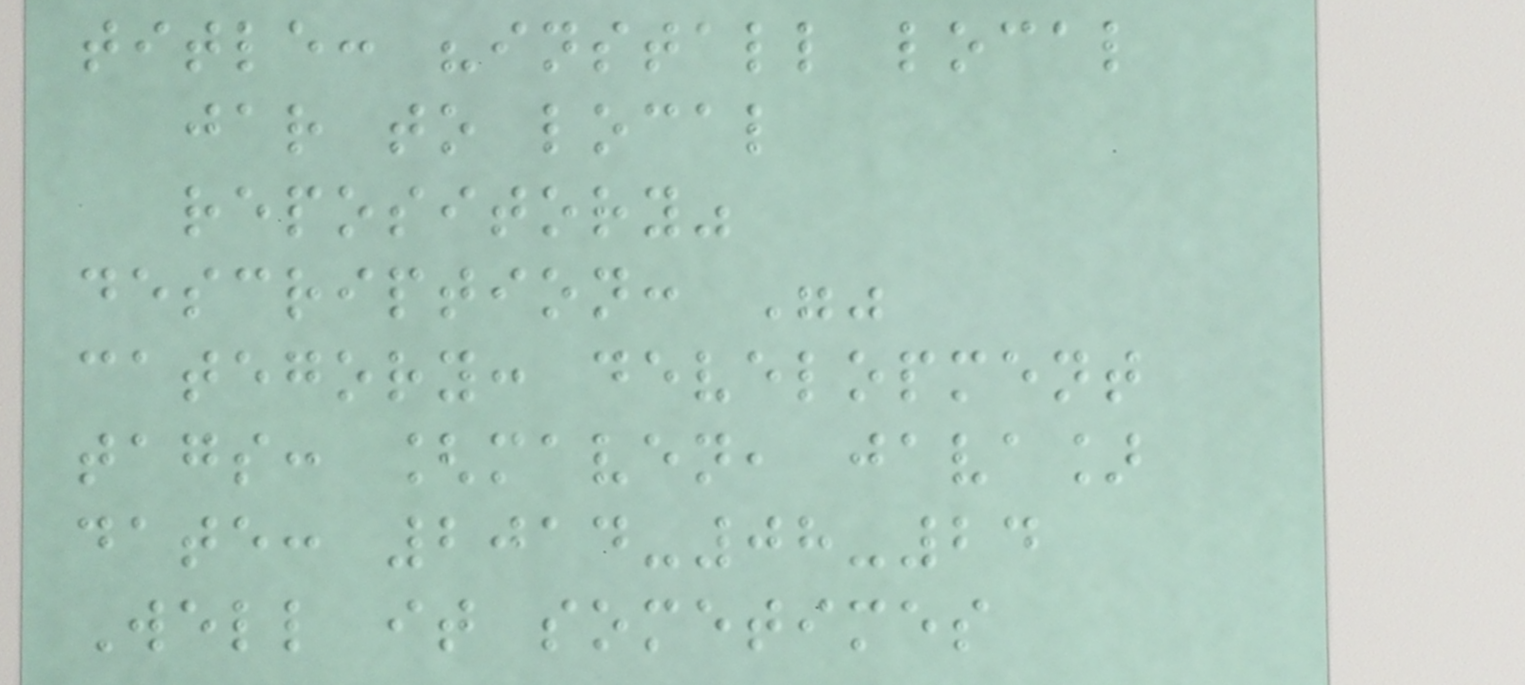title: "install local
jar to local
repository"
description: ""
category: development
tags: [maven, java]
date: 2014-08-24
Well it sometimes
